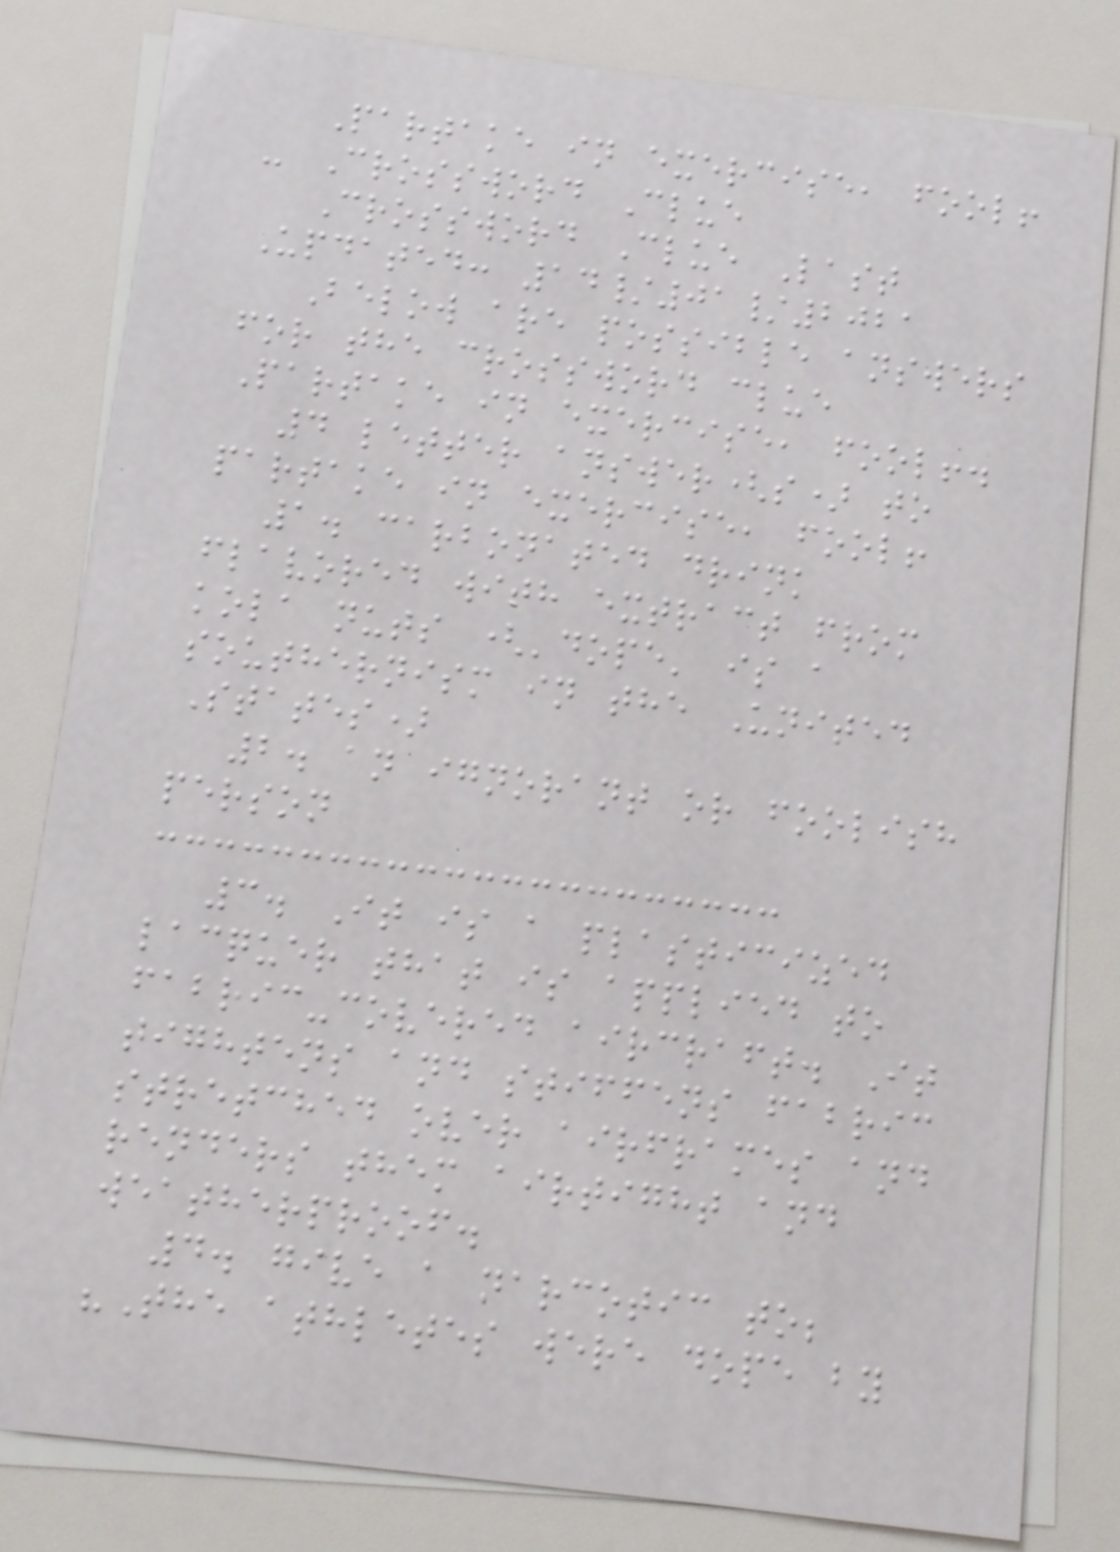Partake in exercise, fool!
- Crossword Clue
Crossword Clue Last
Updated: 14/01/2021
Below are possible answers
for the crossword clue
Partake in exercise, fool!.
4 letter answer(s) to
partake in exercise, fool!
1. carbonated drink
flavored with extract from
kola nuts ('dope' is a
southernism in the United
States)
2. an ignorant or foolish
person
3. It is a plasticized
lacquer that is applied to
fabric-covered aircraft. It
tightens and stiffens fabric
stretched over airframes and
renders them airtight and
weatherproof.
4. give a narcotic to;
"The athletes were dope by
